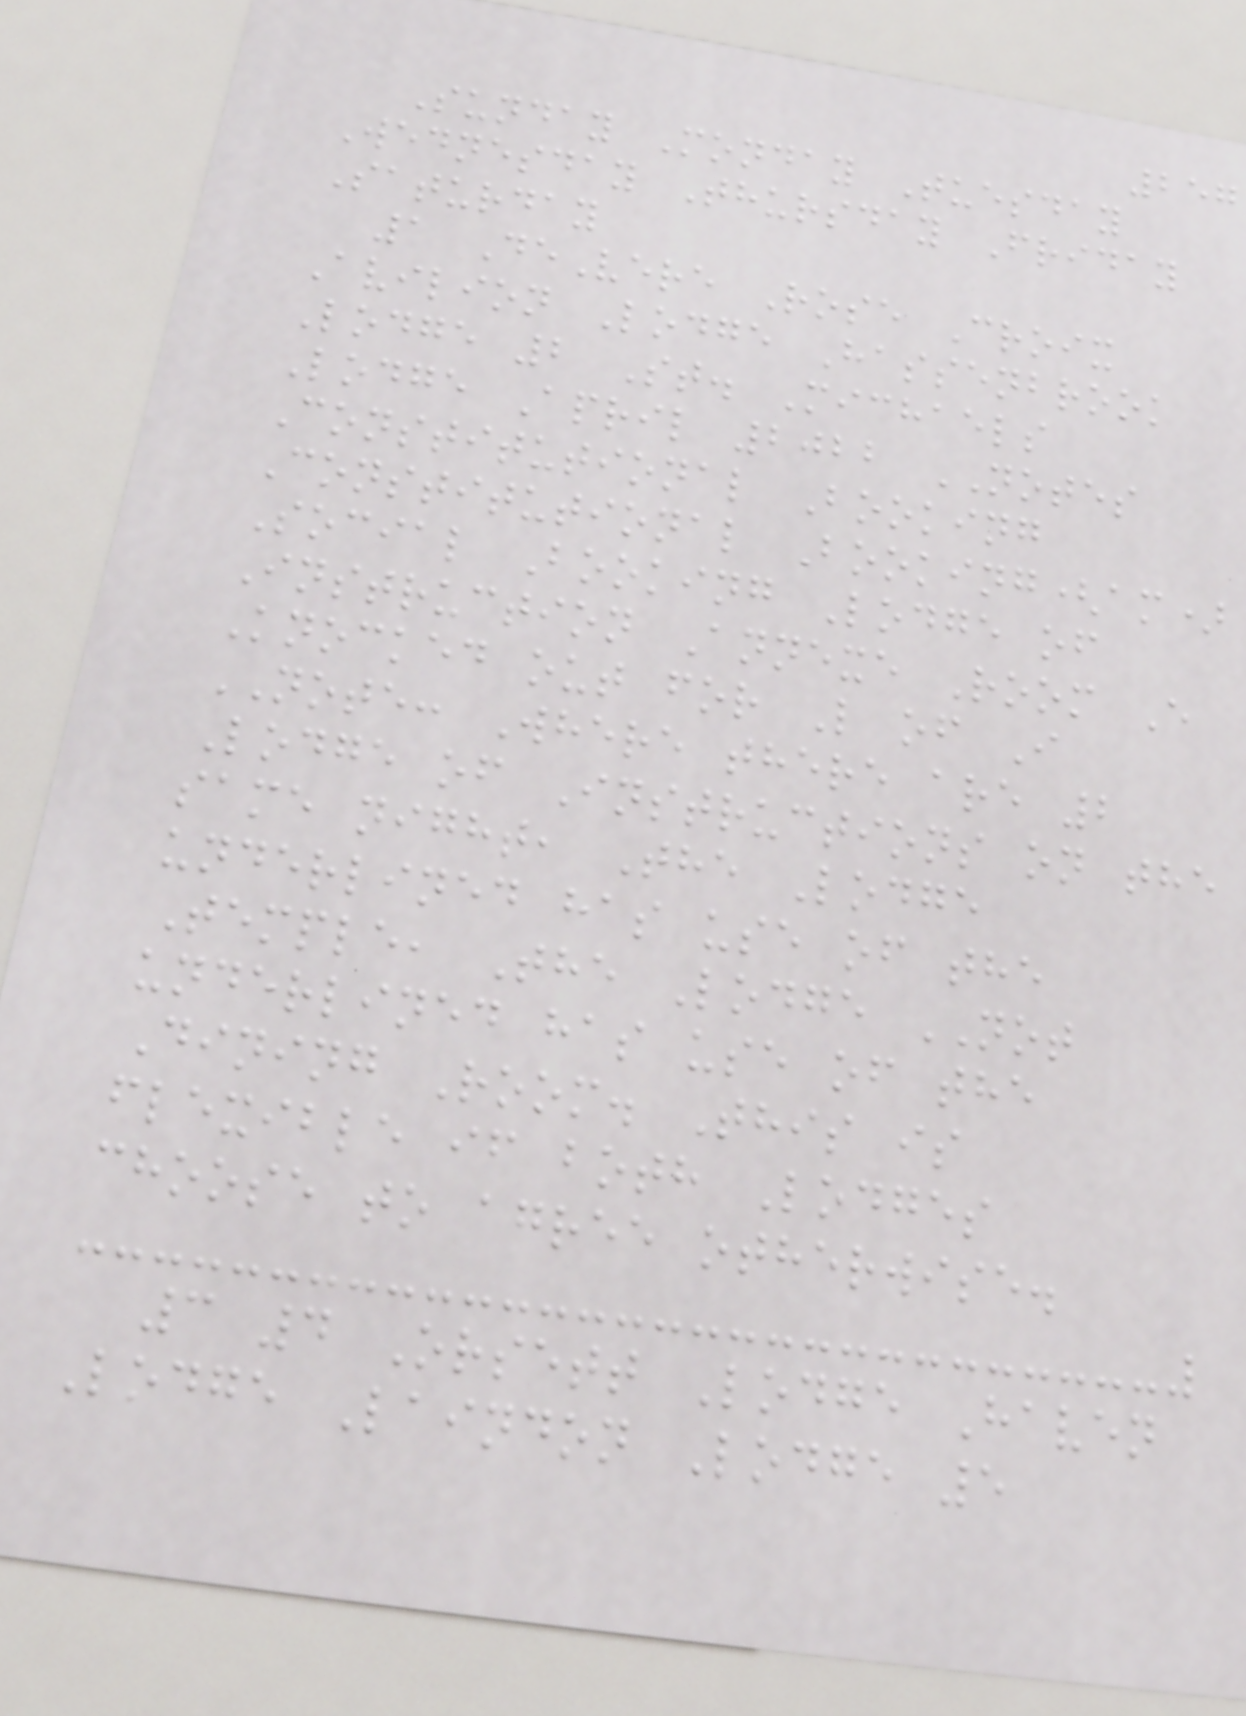257
Sunday Monday Tuesday
Wednesday Thursday Friday
Saturday
1 DeVere Rose Croix
Avilion Lodge Hassenbrook
Lodge 2 St. Michaels
Lodge April 2022 NOTES
Constitutional Booking
Constitutional Booking(am)
Social Booking Lodge of
Instruction Annexe Room E
Knocked out for L of I
NOTE: Where there are 2
Lodge of Instructions on the
same night, The Lodge
underlined has use of the
Temple, The Lodge NOT
underlined has use of the
Dining Room. This is
flexible if both Lodges
choose to agree otherwise.
3 4 Orsett Lodge Haven
Lodge Laindon Lodge 5
